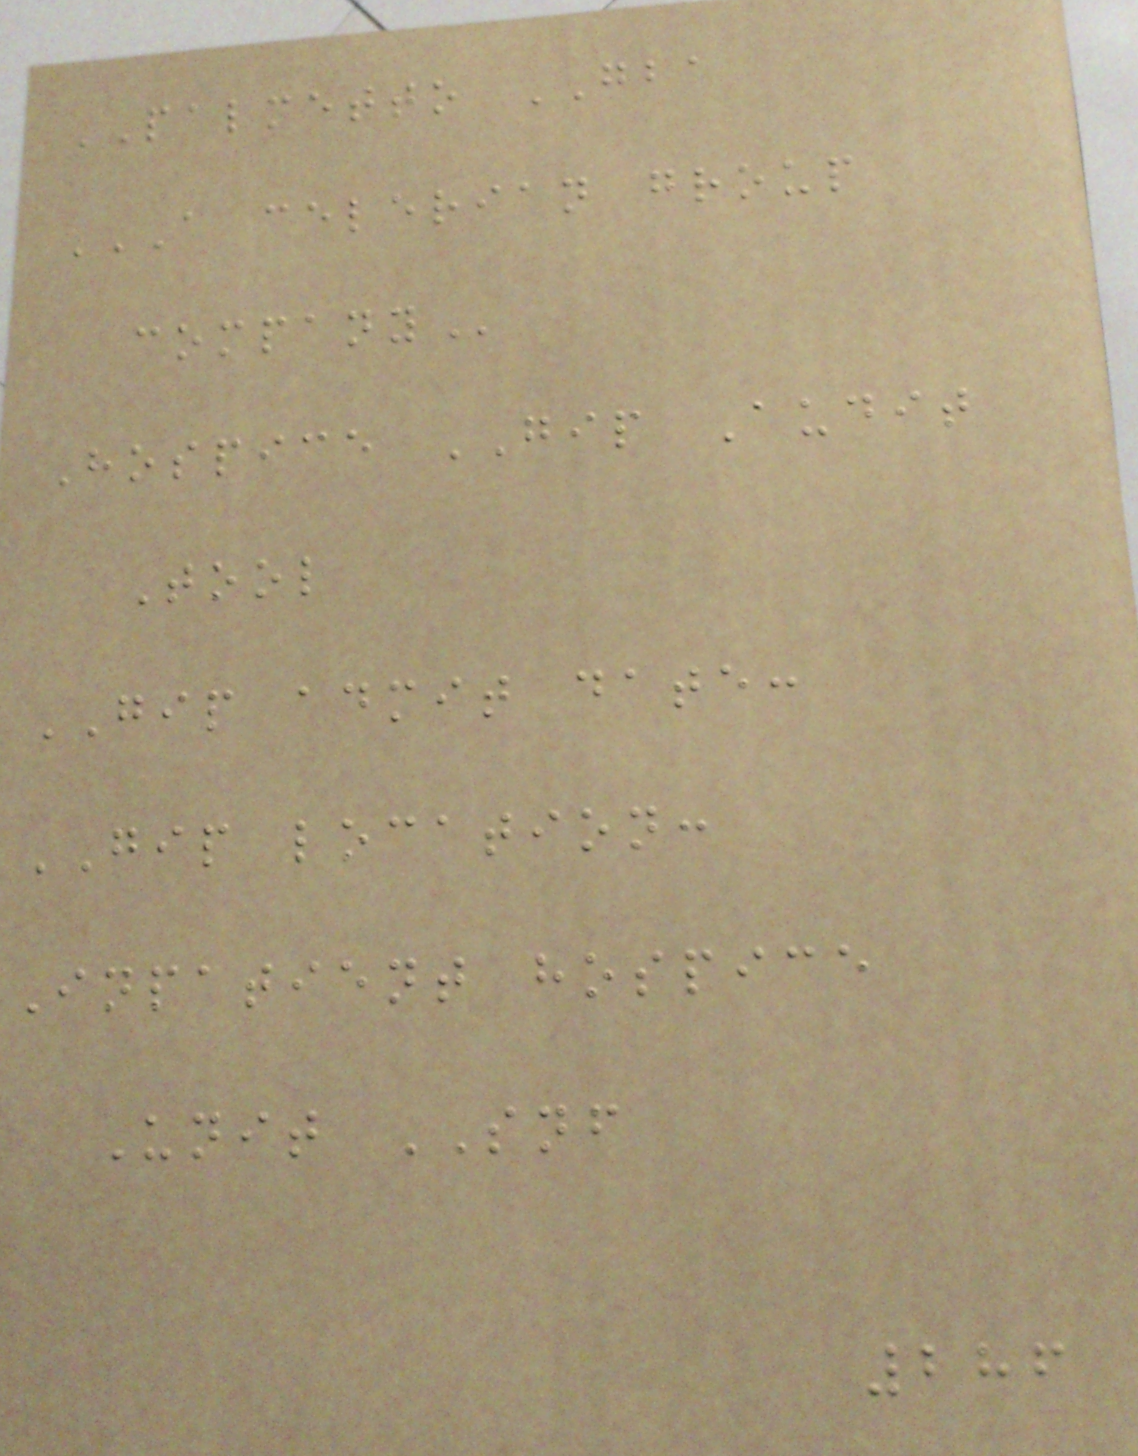PALMETTO GBA
A CELERIAN GROUP
COMPANY
Hospice GIP Audit
Tool
GIP admit date:
GIP location:
Inpatient hospice
Unit SNF
286
